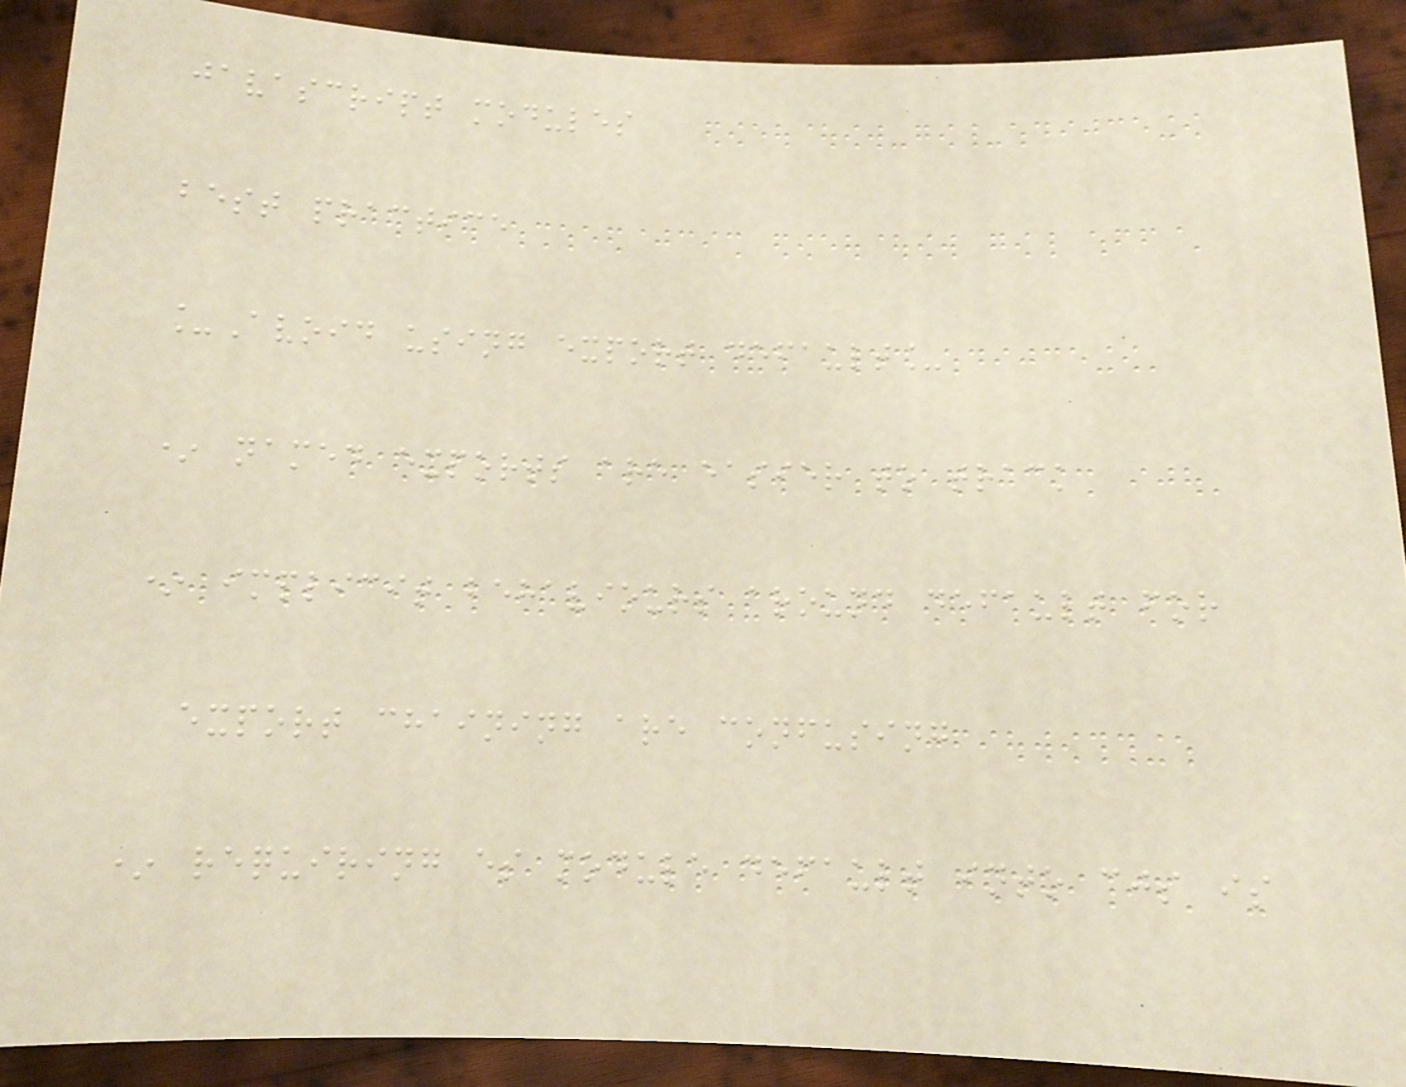javascript modules
best practice
_Avoid using export default_
* named exports are easier to track
* implicit behaviours around default for
export chaining are confusing
* requiring es module default into cjs is
